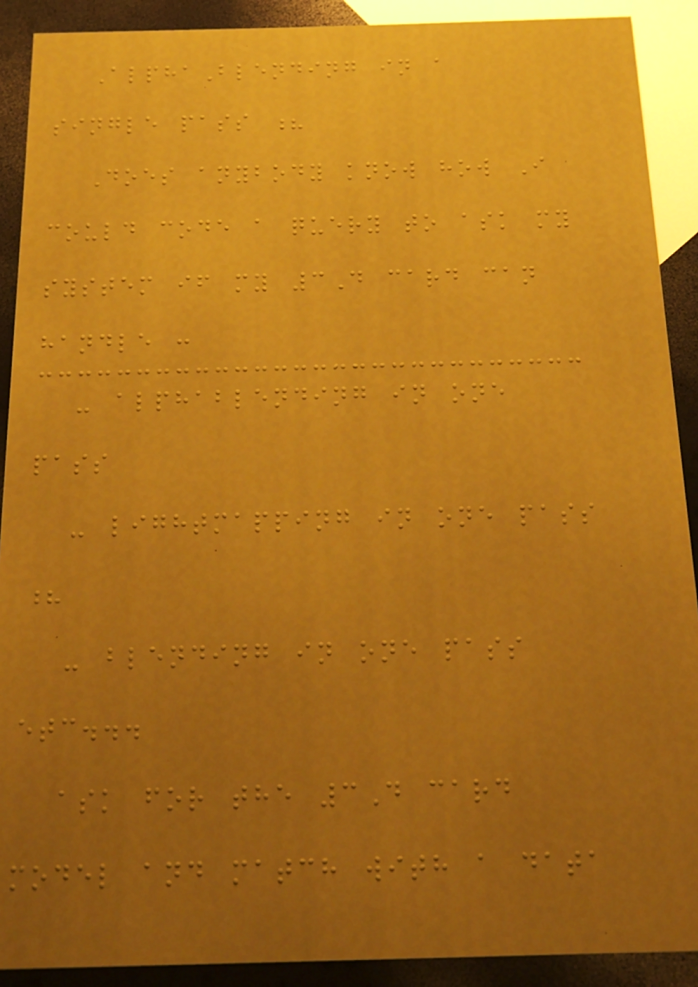AlphaBlending in a
single pass ?
Does anybody know how I
could code a query to ask my
system if my 3D card can
handle :
- alphablending in one
pass
- lightmapping in one pass
?
- blending in one pass
etc...
ask for the 3D card
model and match with a data
